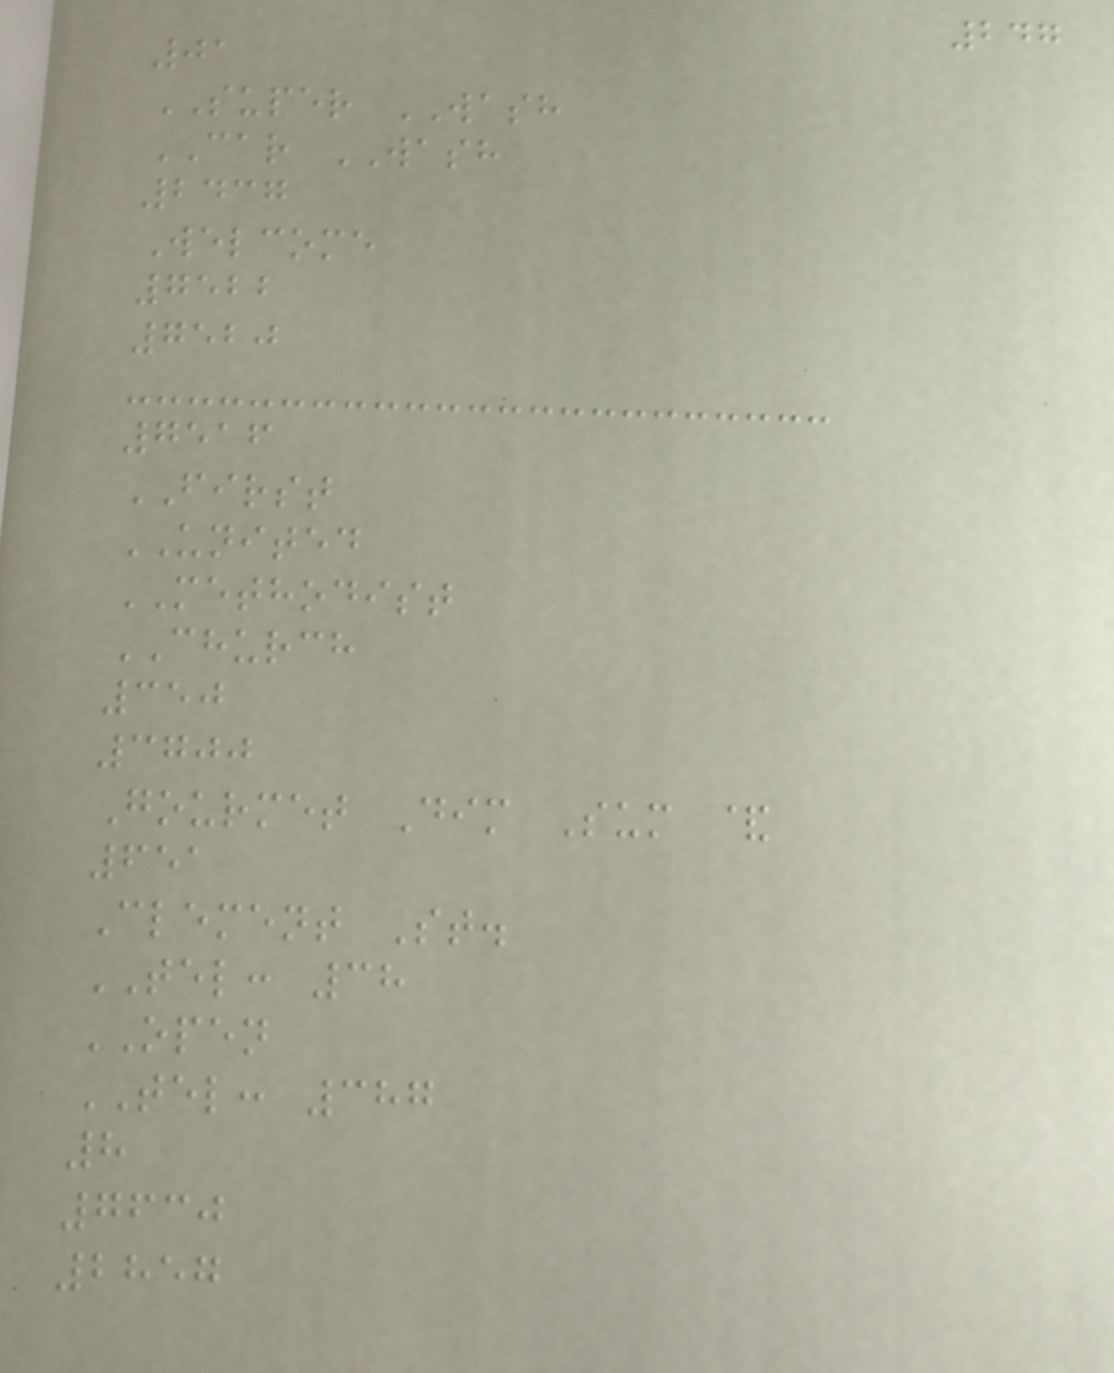247
01
SUPER WASH
CAR WASH
2437
Welcome
7522
7520
7516
FIRST
UNITED
METHODIST
CHURCH
350
3700
Gourmet Dim Sum &
651
Clement St.
TEL: 38
OPEN
TEL: 387
8
7630
2857
